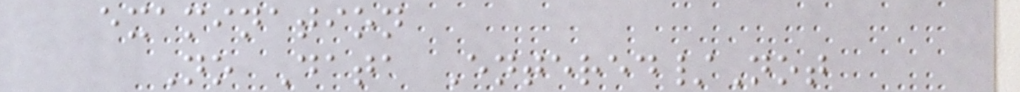examination
No Data Entered/Not
